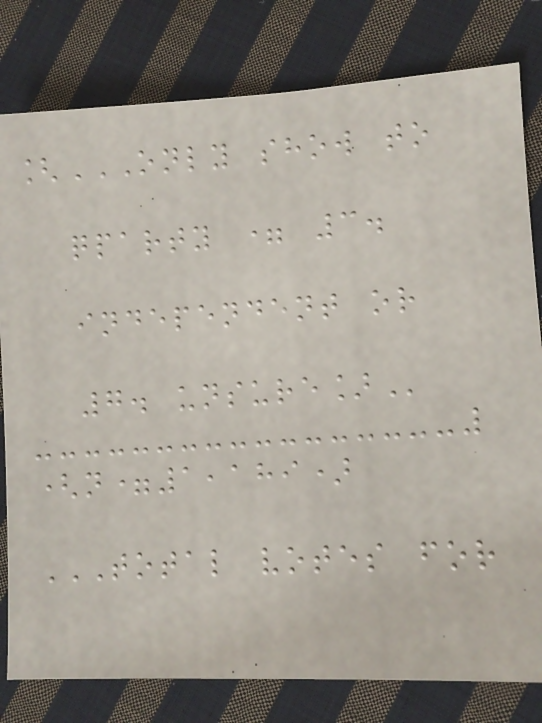[ONLY SHOW TO
QPARTY = 3.
INDEPENDENT OR
7. UNSURE]
(n=1,189)
TOTAL VOTES FOR
